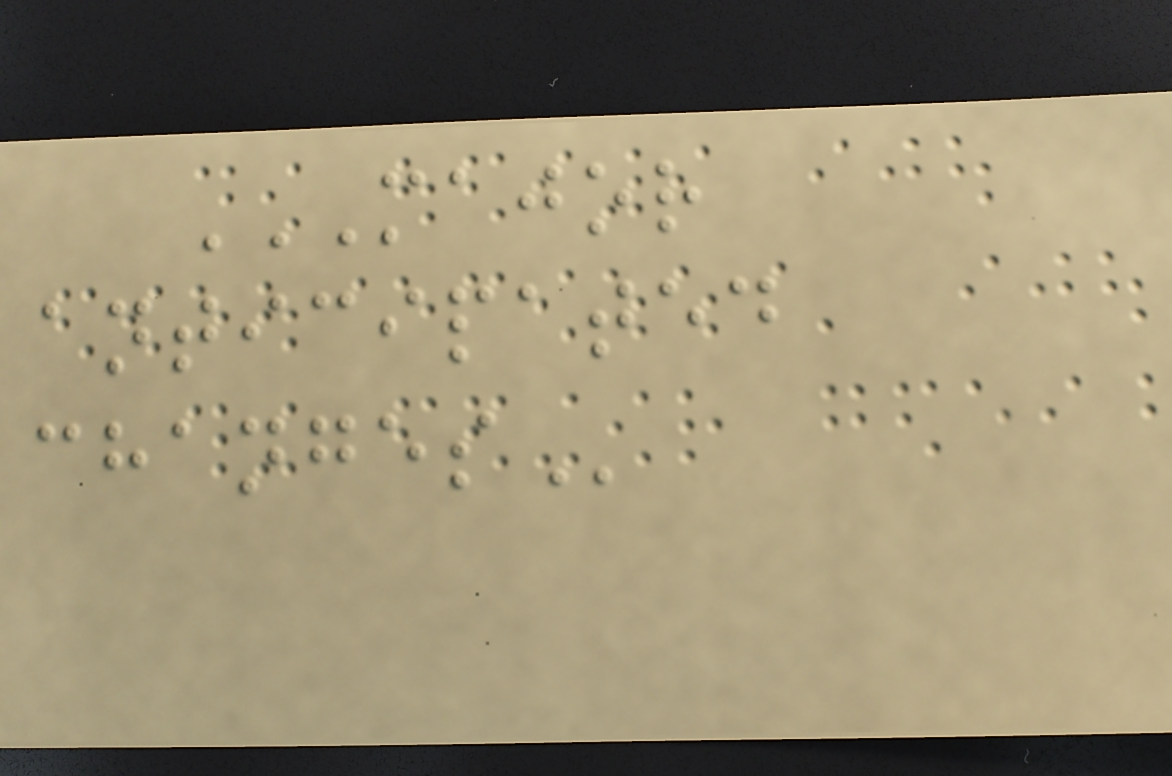MAJOR
ANTICIPATED
CHANGES
